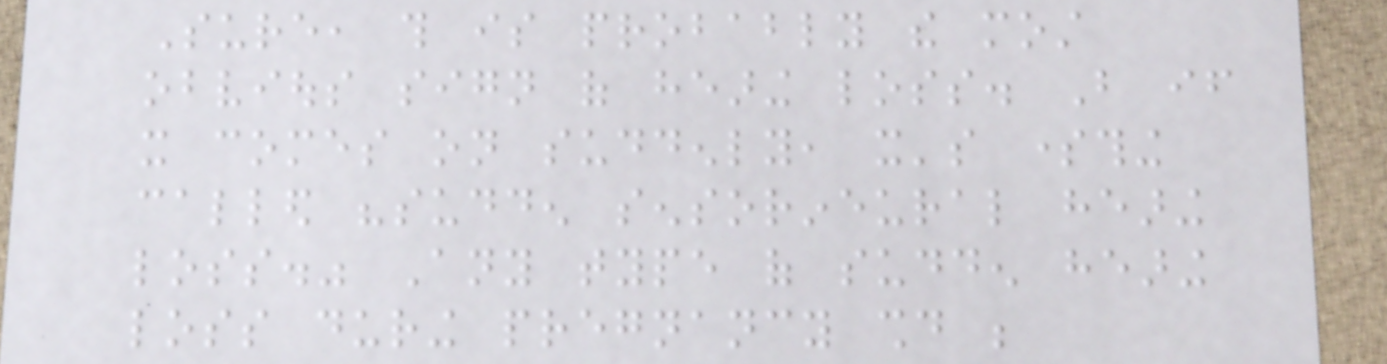Sure, this is probably the most
obvious sign of hearing loss. But if
it comes on suddenly, it's something
called "sudden sensorineural hearing
loss." Any type of sudden hearing
loss during pregnancy should be
